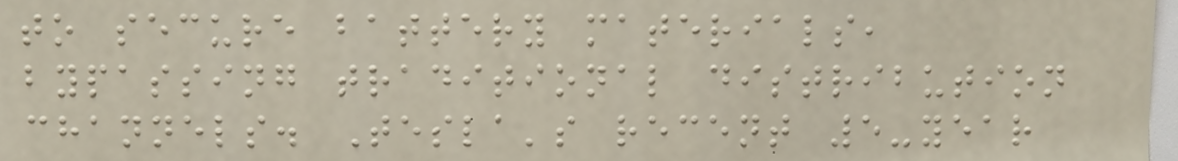to secure battery materials,
bypassing traditional distribution
channels. Tesla's recent 5-year
